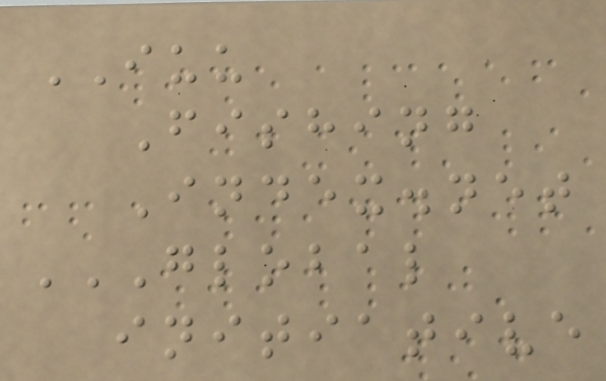IUU
Fishing
Index.net
GLOBAL
INITIATIVE
